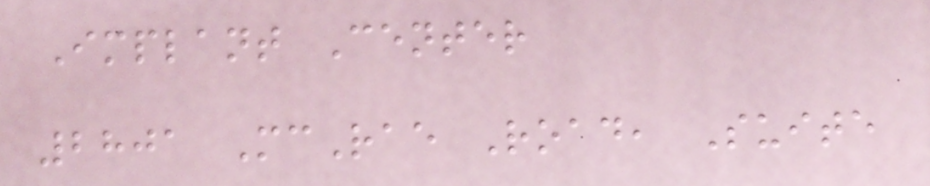Implant Center
2801 McRae Road, Suite
